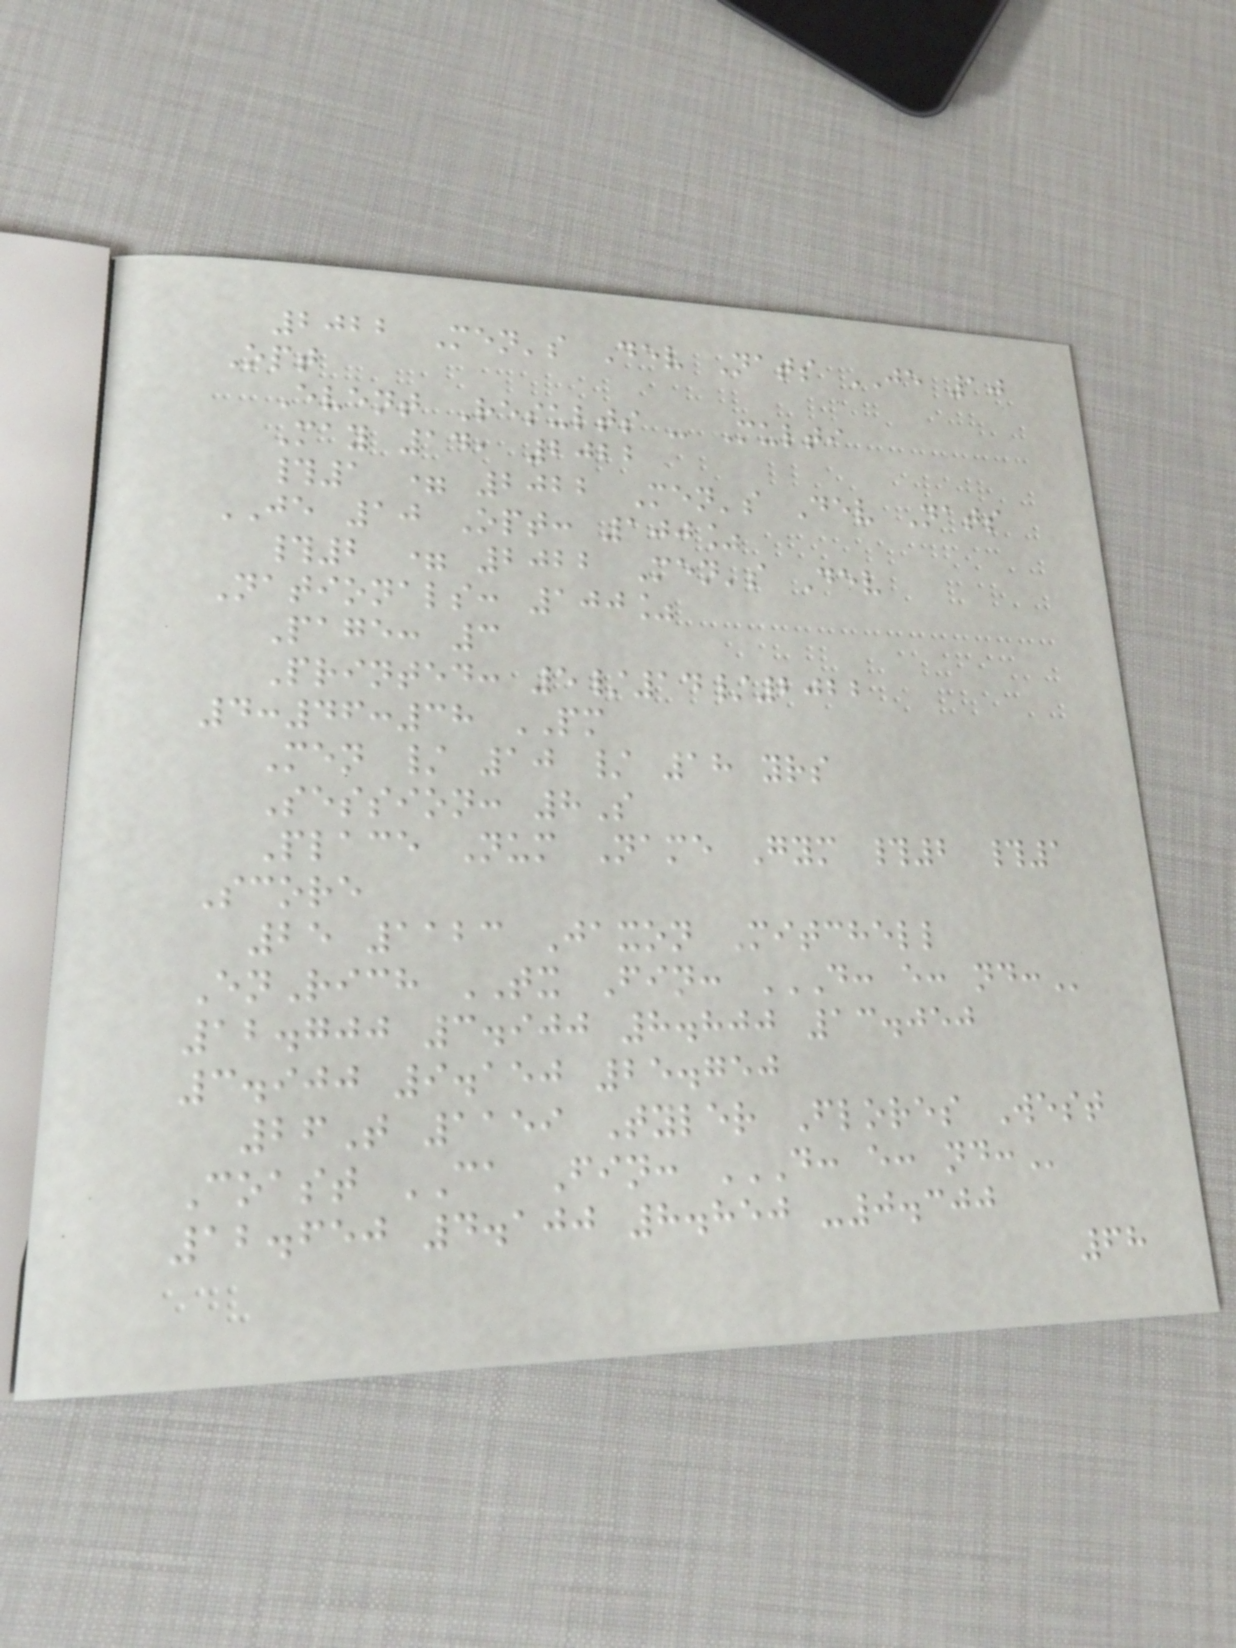2022 Men's Dev Nats JE 10
Opt
Event Results - Multi
May 14, 2022
#1 = 2022 Men's Dev Nats
JE 10 Opt: 100%
#2 = 2022 Men's Dev
Nationals: 100%
Page: 3
Printed: 5/14/2022
4:46:38 PM
Men / 10 / 18 yrs
Session: 8S
Place Num Name Gym #2 #1
Score
25 1123 Jaxon Mitchell
EnRich TX Fin: D: E: ND:
12.700 3.900 8.800 13.050
3.900 9.150 25.750
26T 1159 Tyler Flores West
Coast CA Fin: D: E: ND:
12.650 4.100 8.850 -0.300
68
